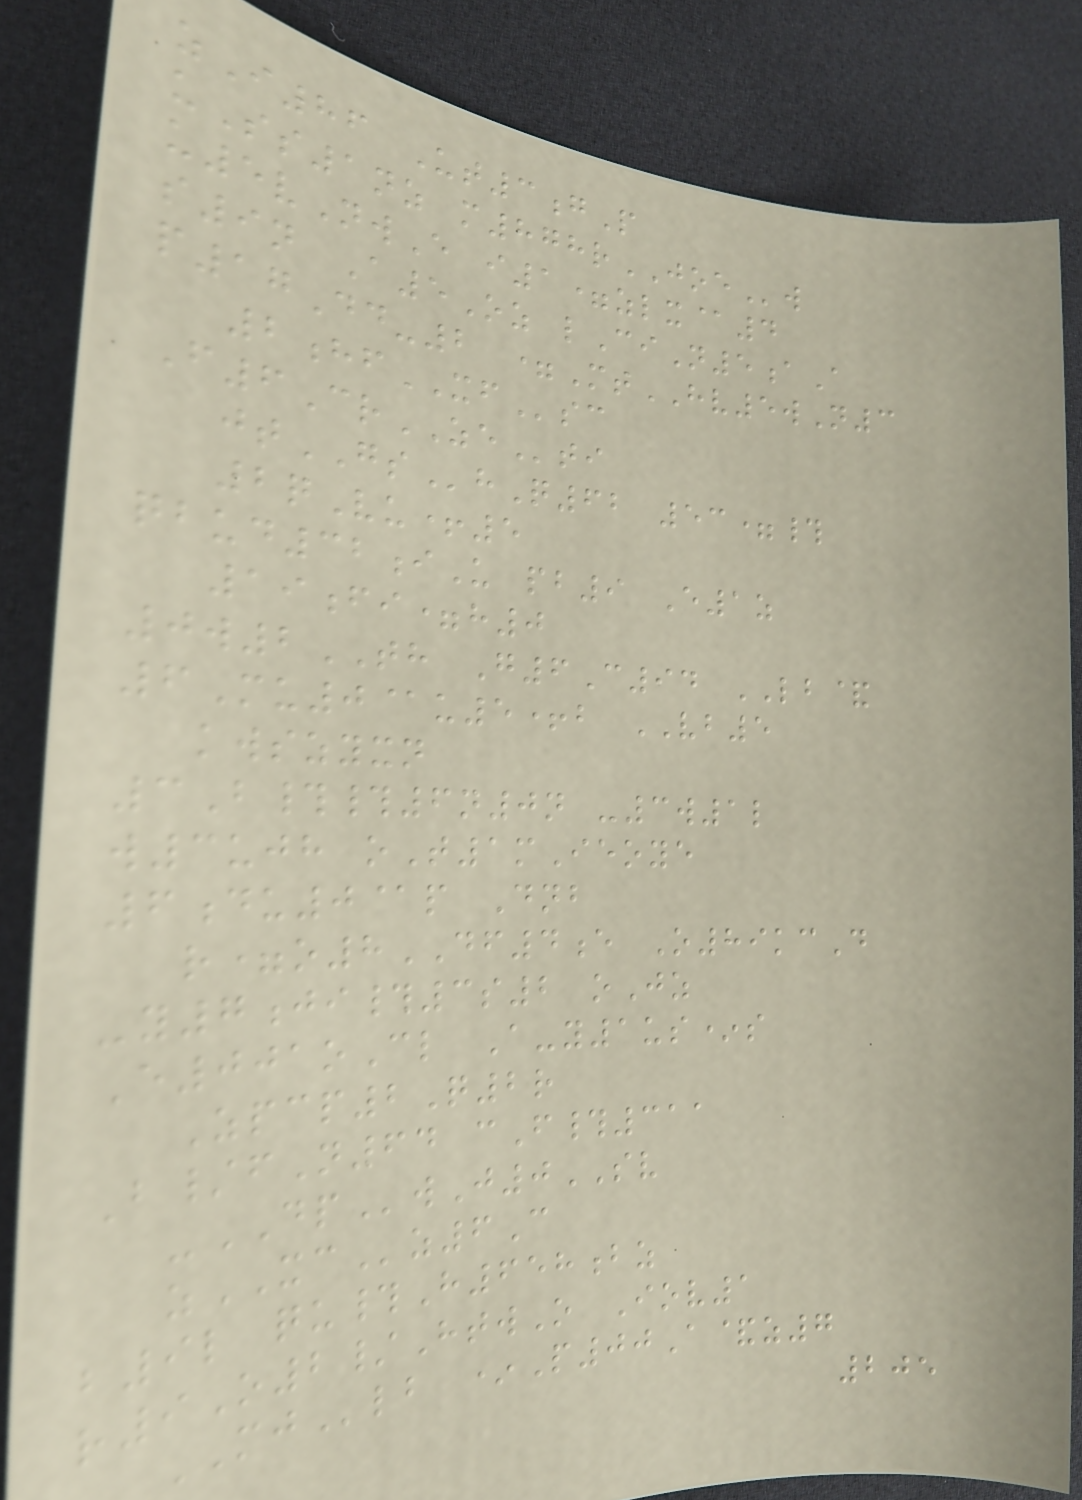zI86 Ut3gP
uSs1nz m878rJOEw
u5vNwE i1=zlx@4
s9n A5Oz lCiN5aA
p17Dd-2 =MtHV5wN3
2hfXFsc
F6CrZEti
jtGShQ62 53=#
2qVu+5
qbud32iU pb9 E1z
19fi=h0
0w2TH G6C94 LB&
6Mu0@u5+b VB5
kwszyxn
3B##6n0n -3w1l
w3ujh oT1mIeoye
6du0@p Dnb
r=o8DF4e O89kcD
-y7ji#3s2 oJz
E001oCl A-y1us*s
Zpcp2Q2r
B/fN64 cF#311
-DPwJ0SV
zXCz6C
b9l qu#H658bz
r9O2/HtwO Iov1
MJlb *P00A&z7
205
